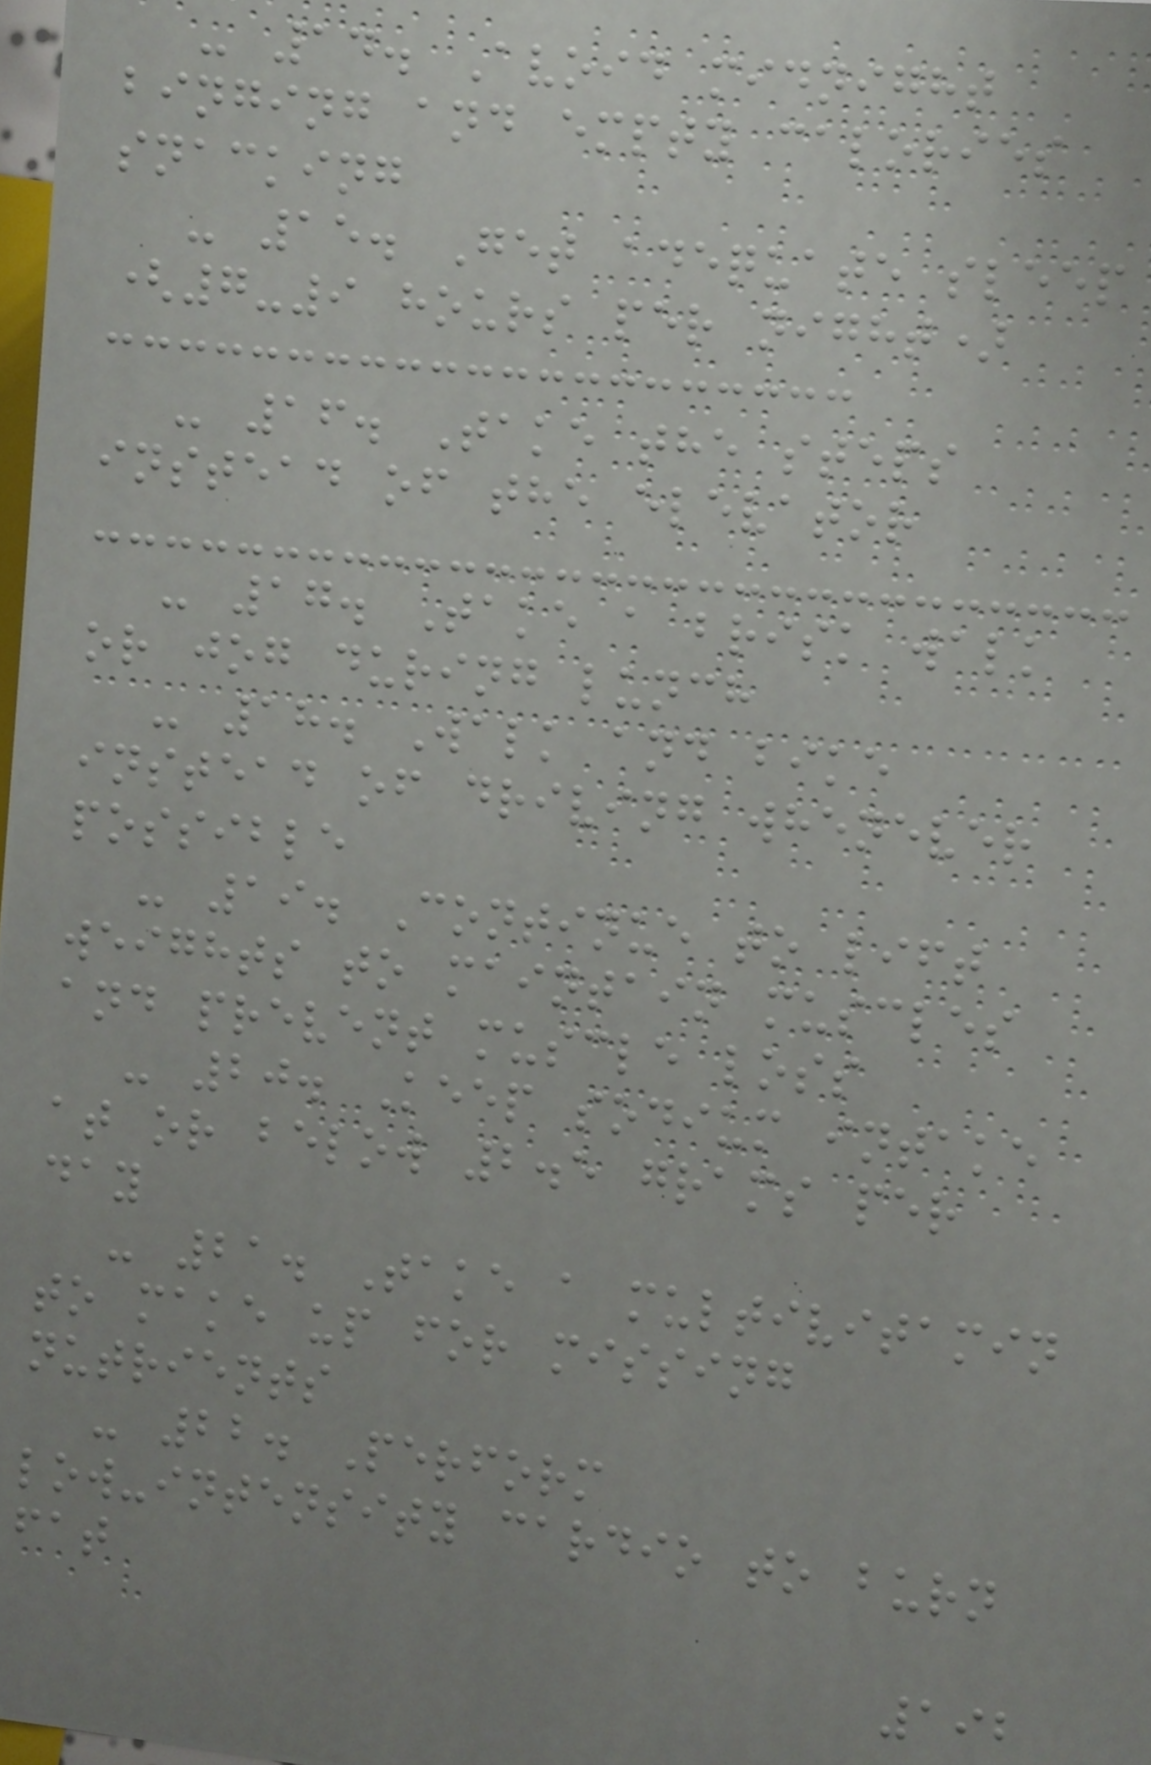- 14. Avoid midnight
binging and empty calories
snacking
- 15. Get adequate sleep
(7-9 hours per night)
- 16. Take the steps
instead of the elevator
- 17. Take a brisk walk
or jog during lunch
- 18. Walk and bike
instead of driving whenever
possible
- 19. Continue to lift
weights to maintain muscles
and prevent muscle loss
- 20. Keep sodium intake
at or below 2.5 grams per
day
- 21. Take a multivitamin
to make up for missing
nutrients
- 22. Perform
low-intensity cardio to burn
fat
192
